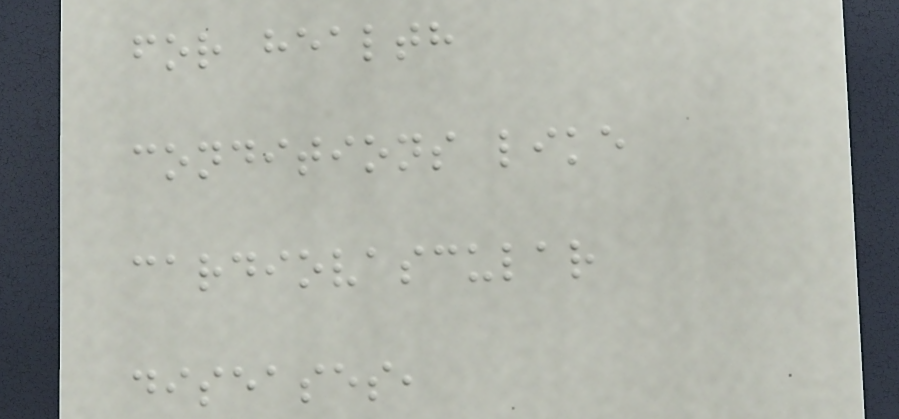for health
conditions like
cardiovascular
diseases,
